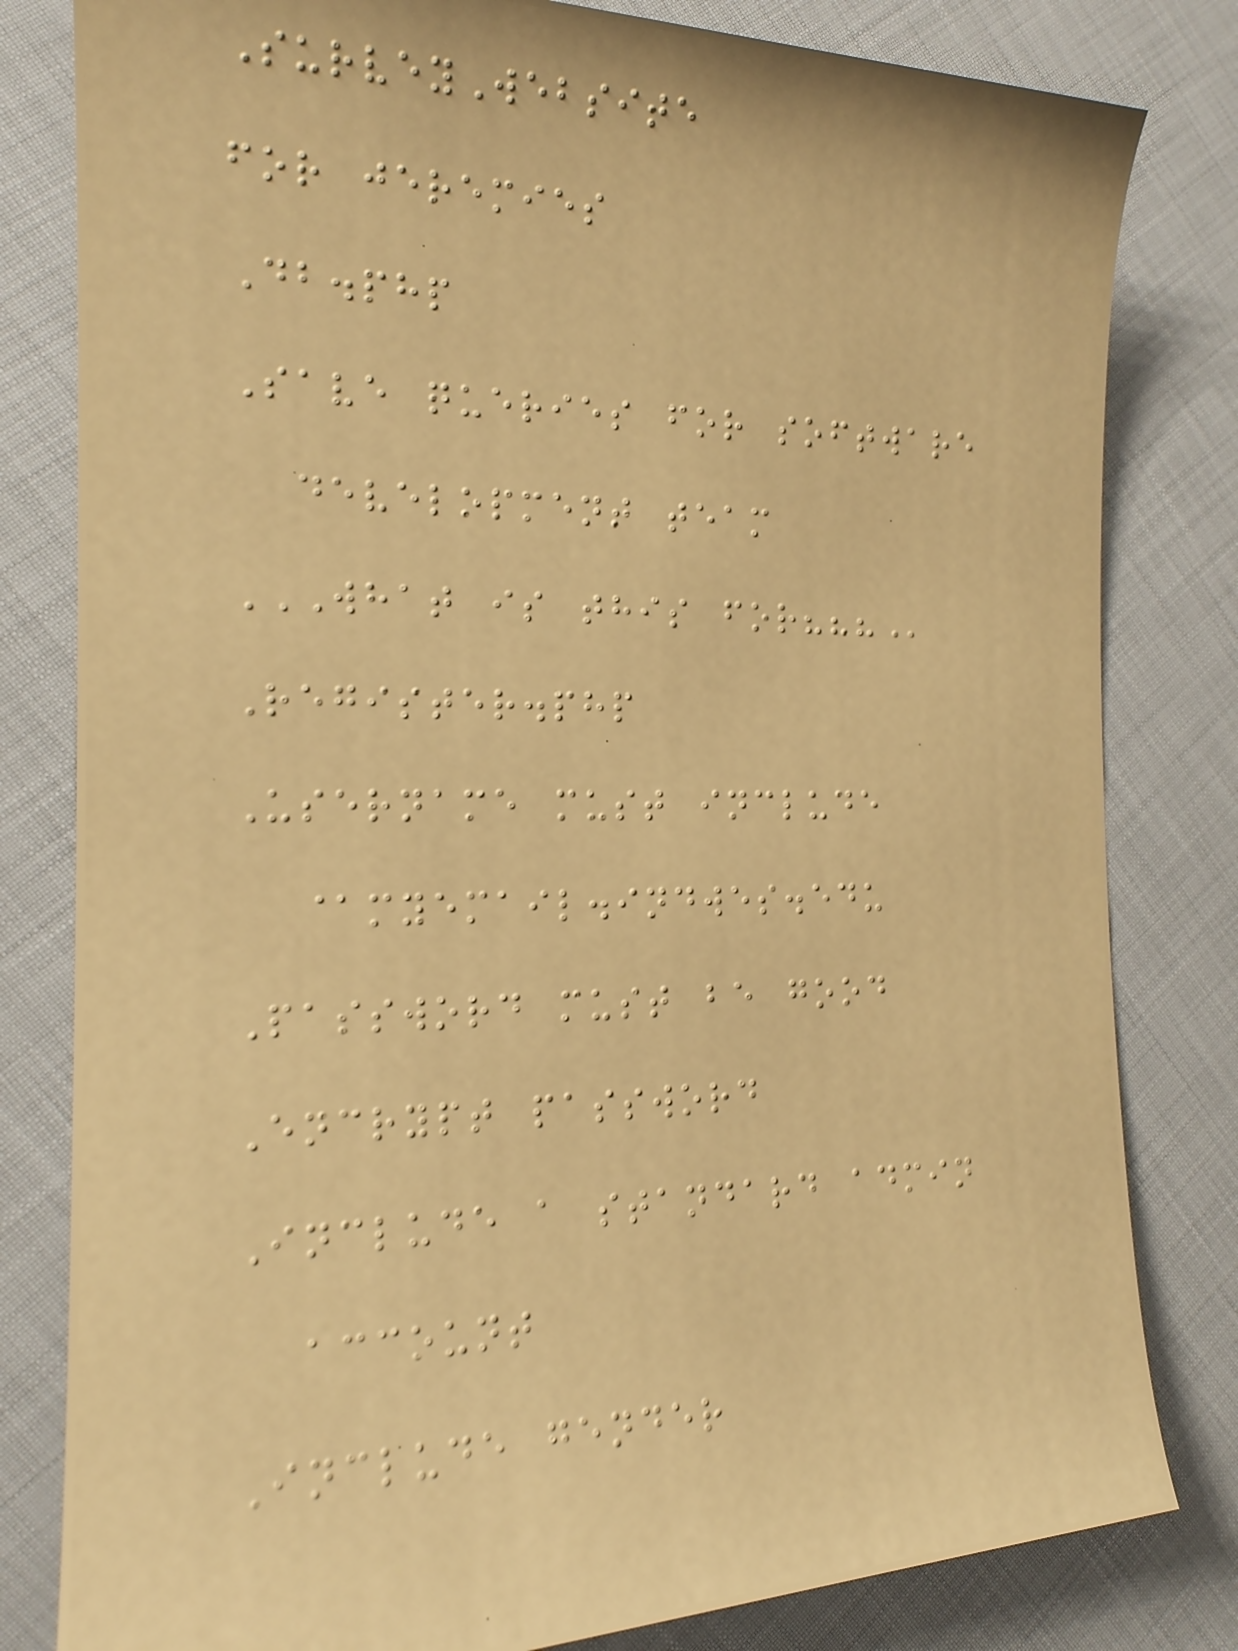SurveyWebsite
for jeremies
Db.php
Save queries for software
development team
WHAT IS THIS FOR???
Register.php
Username must include
@myemail.indwes.edu
Password must be good
Encrypt password
Include a standard admin
account
Include gender
